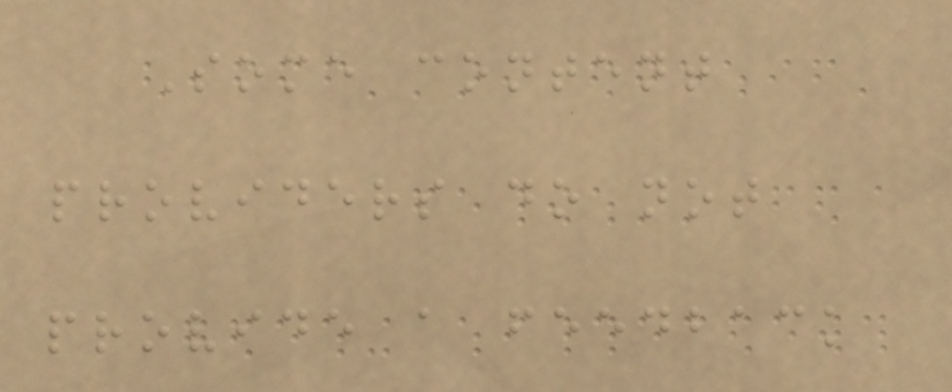Some content
providers do not
provide a feedback
